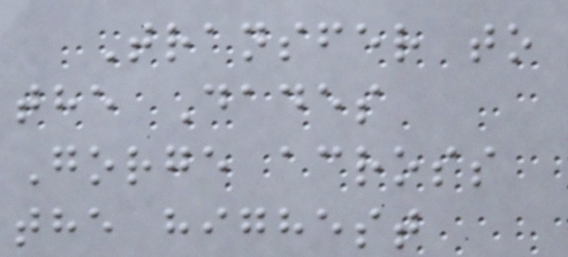Transfer to
the Dades
Gorge across
the highest
